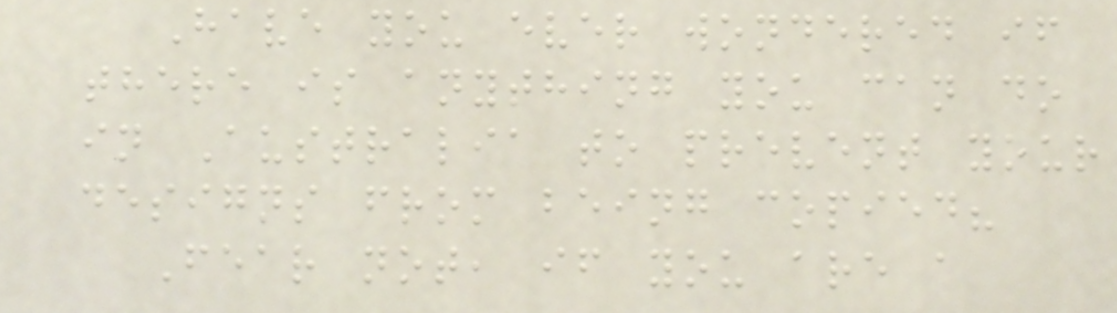Have you ever wondered if
there is anything you can do
in Australia to prevent your
designs from being copied?
Fear not, if you are a
